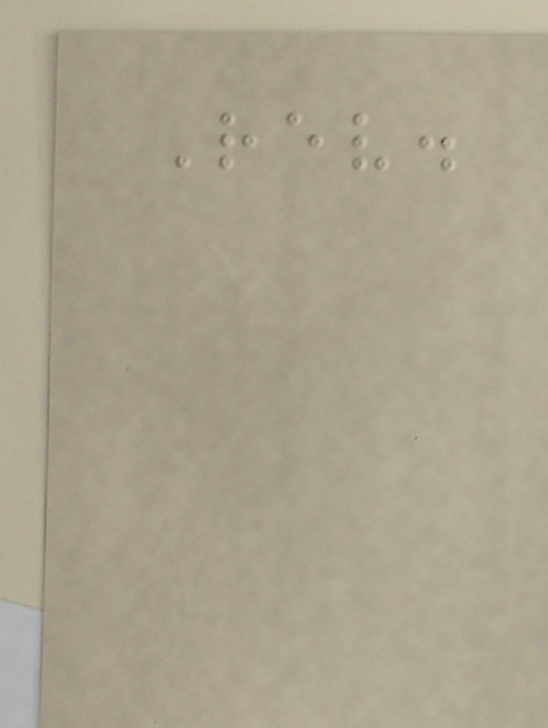Rev.
